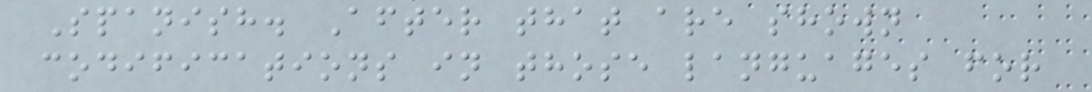Spanish. After that are shown
codifications in those languages for
